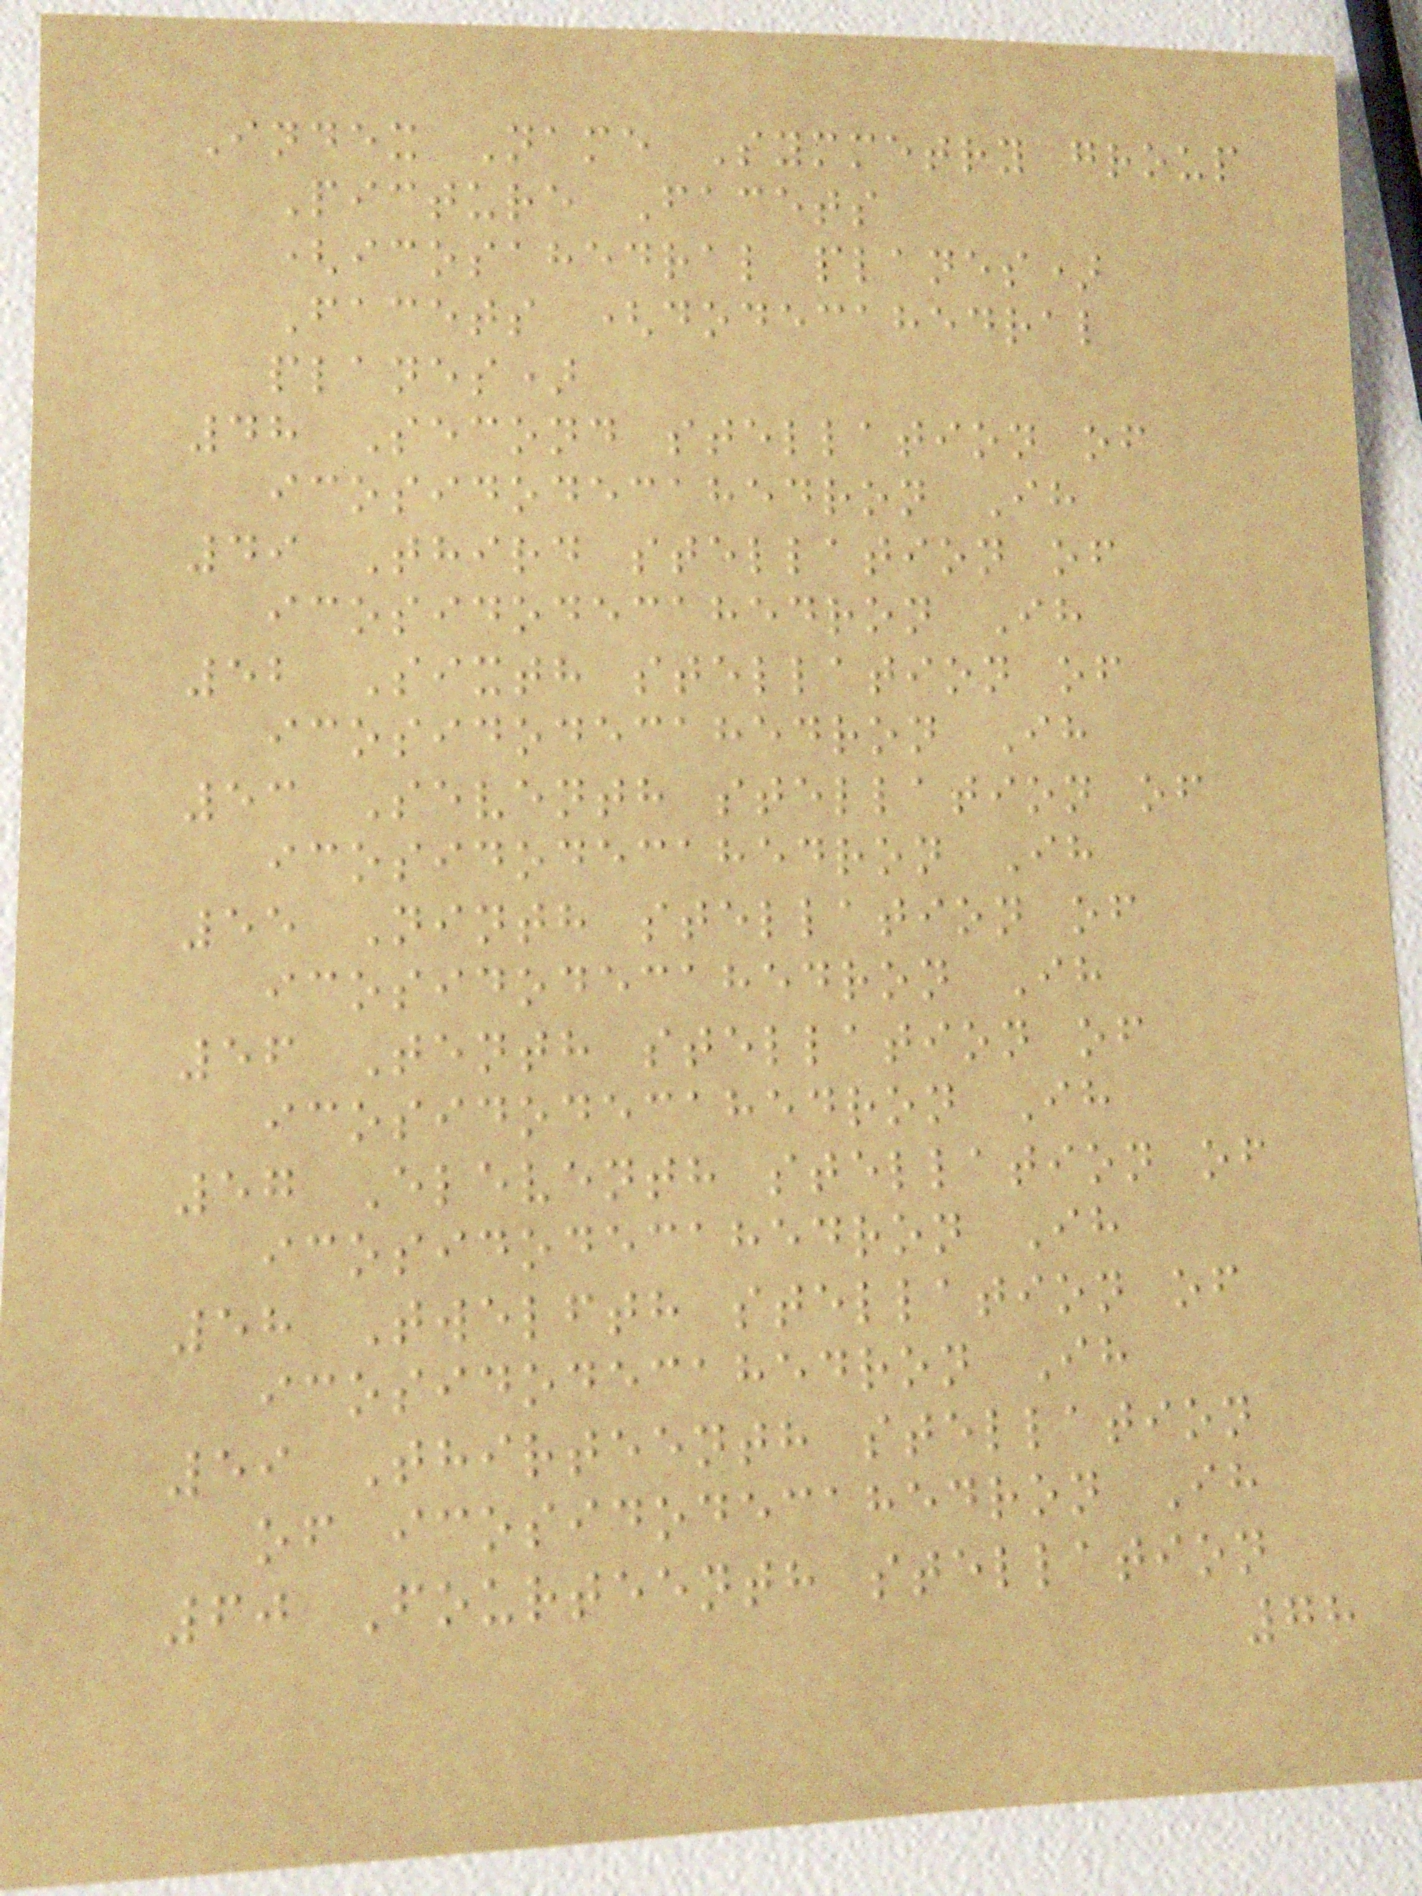Index Name Symmetry group
Picture Facets
(icosahedral planes)
Facets (dodecahedral
planes)
48 Second stellation of
icosidodecahedron Ih
49 Third stellation of
icosidodecahedron Ih
52 Sixth stellation of
icosidodecahedron Ih
53 Seventh stellation of
icosidodecahedron Ih
55 Ninth stellation of
icosidodecahedron Ih
56 Tenth stellation of
icosidodecahedron Ih
57 Eleventh stellation of
icosidodecahedron Ih
58 Twelfth stellation of
icosidodecahedron Ih
59 Thirteenth stellation
of icosidodecahedron Ih
60 Fourteenth stellation
78
